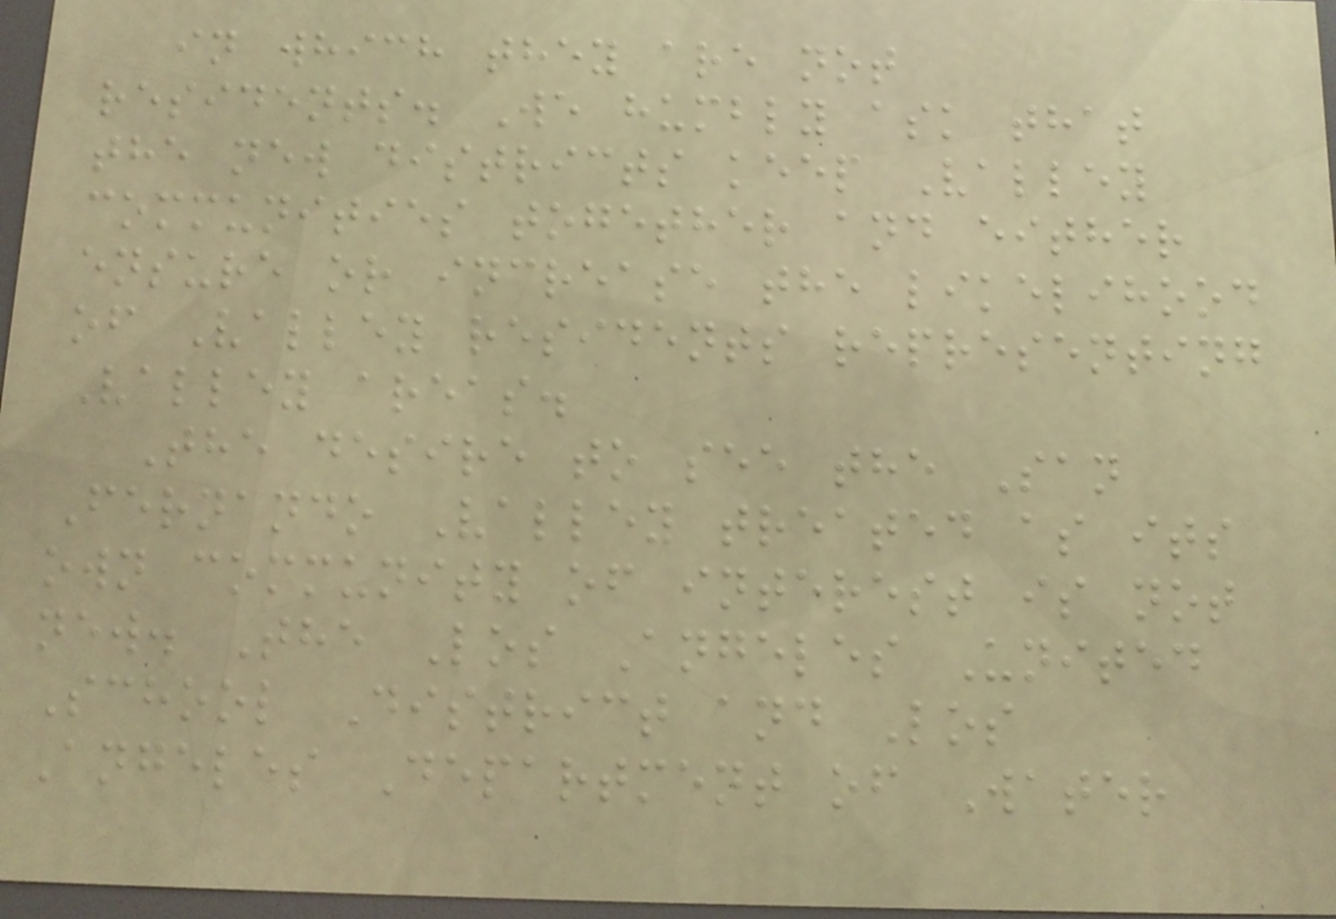in which they are not
residents. We humbly ask that
the new districts keep Valley
communities together and either
ensure or increase the likelihood
of Valley residents representing
Valley areas.
The desire to see the San
Fernando Valley treated as its
own community of interest is not
new. The Los Angeles United
School District and Los
Angeles Department of Water
